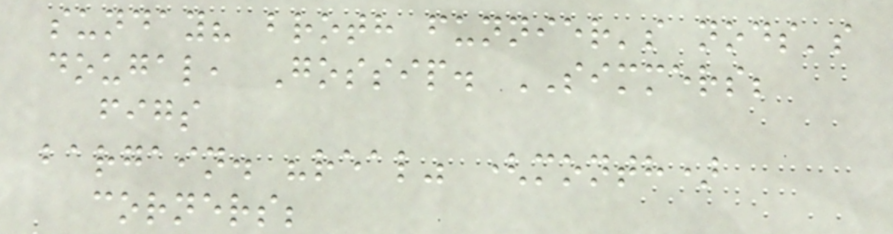sunday? broth funnier's nods's
dougal, Gossip. SIMMERS;
figs
bargain. "real" (month)
corners;
